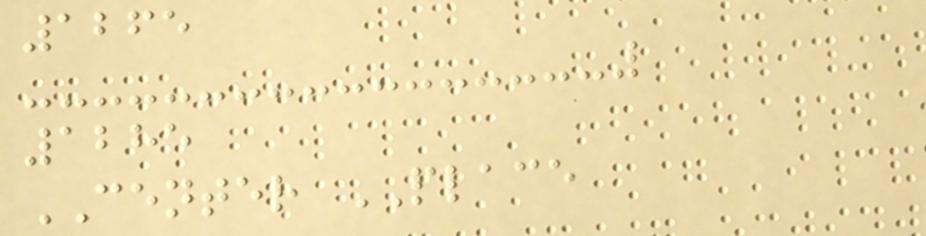1265
1285
CENTER PLACE
